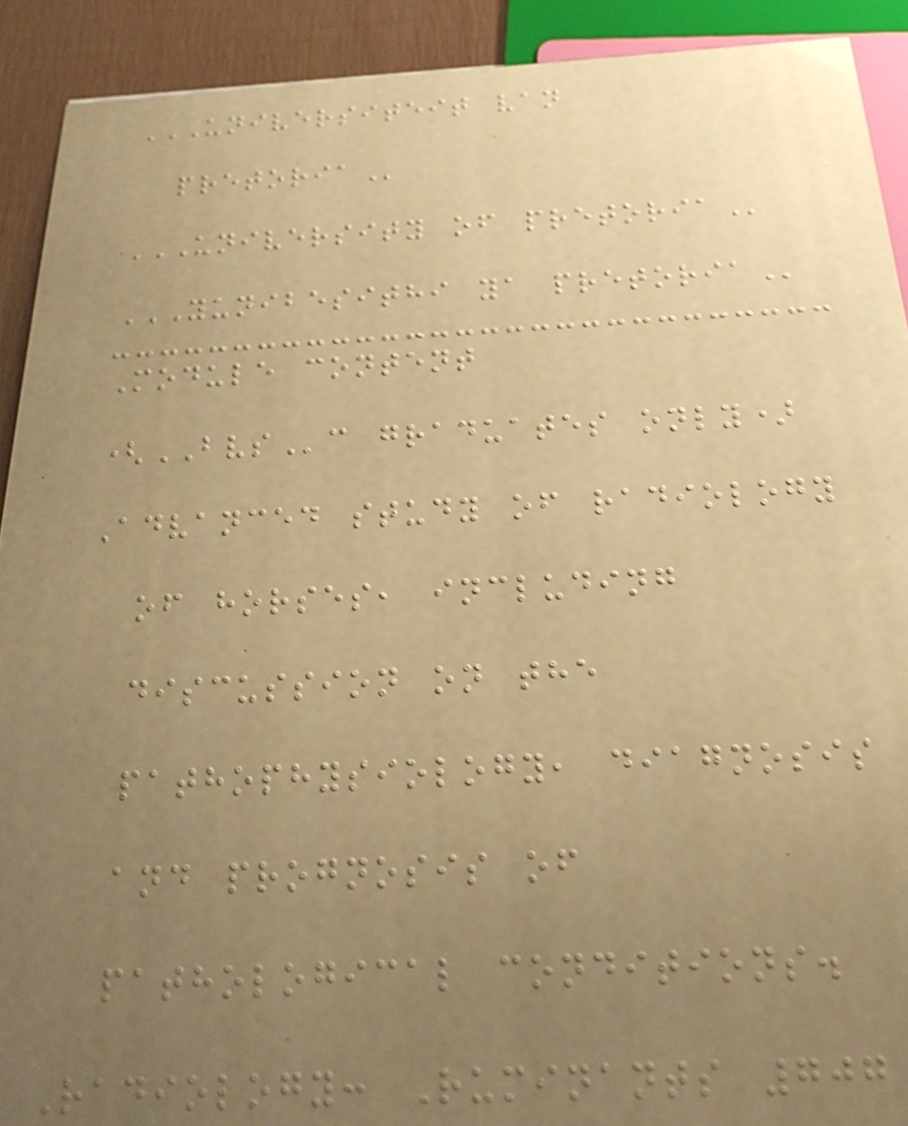UNIVERSITEIT VAN
PRETORIA
UNIVERSITY OF PRETORIA
YUNIBESITHI YA PRETORIA
Module content
(BVSc graduates only)
Advanced study of radiology
of horses, including
discussion on the
pathophysiology, diagnosis
and prognosis of
pathological conditions.
Radiology: Ruminants 707
